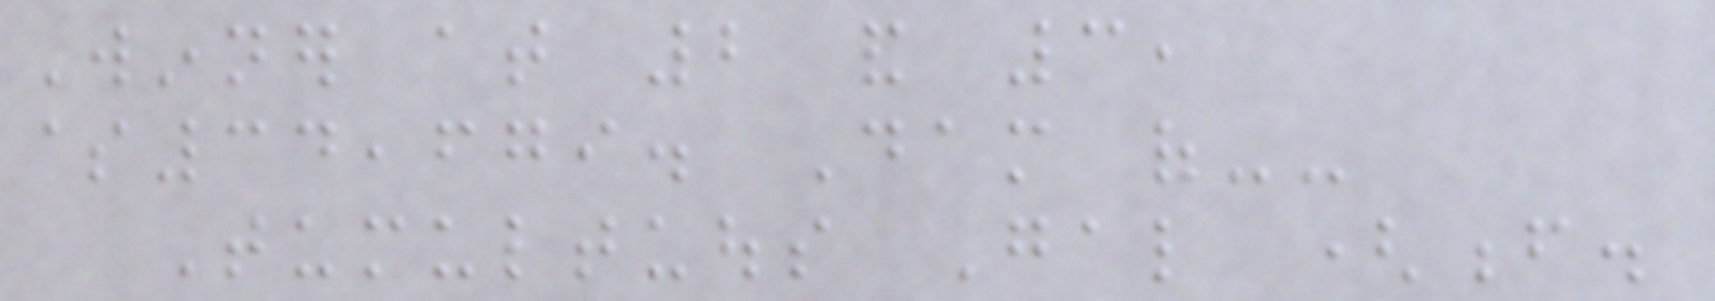Winner at 2 and 3,
$34,679. Dam of--
Tumultuous Gal (f.
